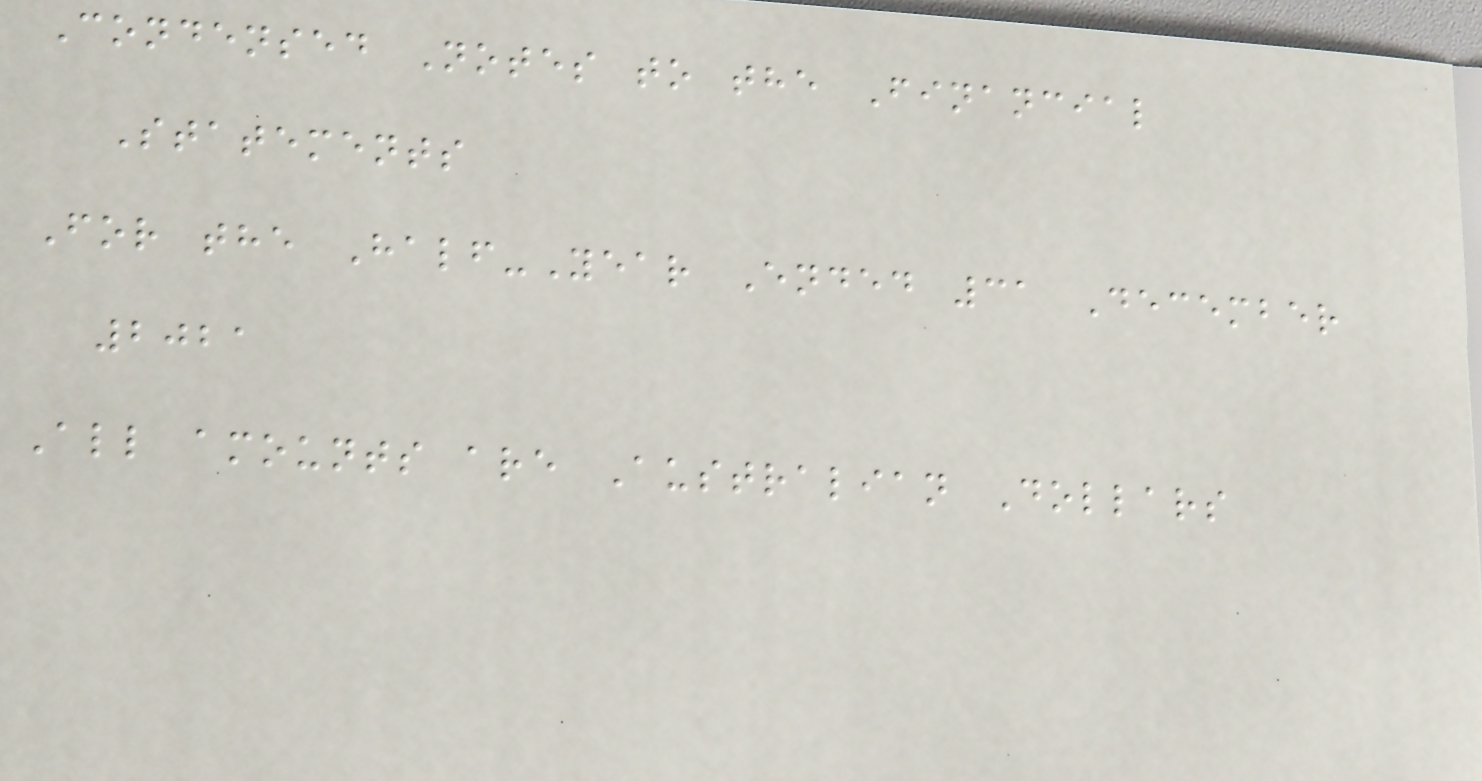Condensed Notes to the Financial
Statements
For the Half-Year Ended 31 December
2021
All amounts are Australian Dollars
